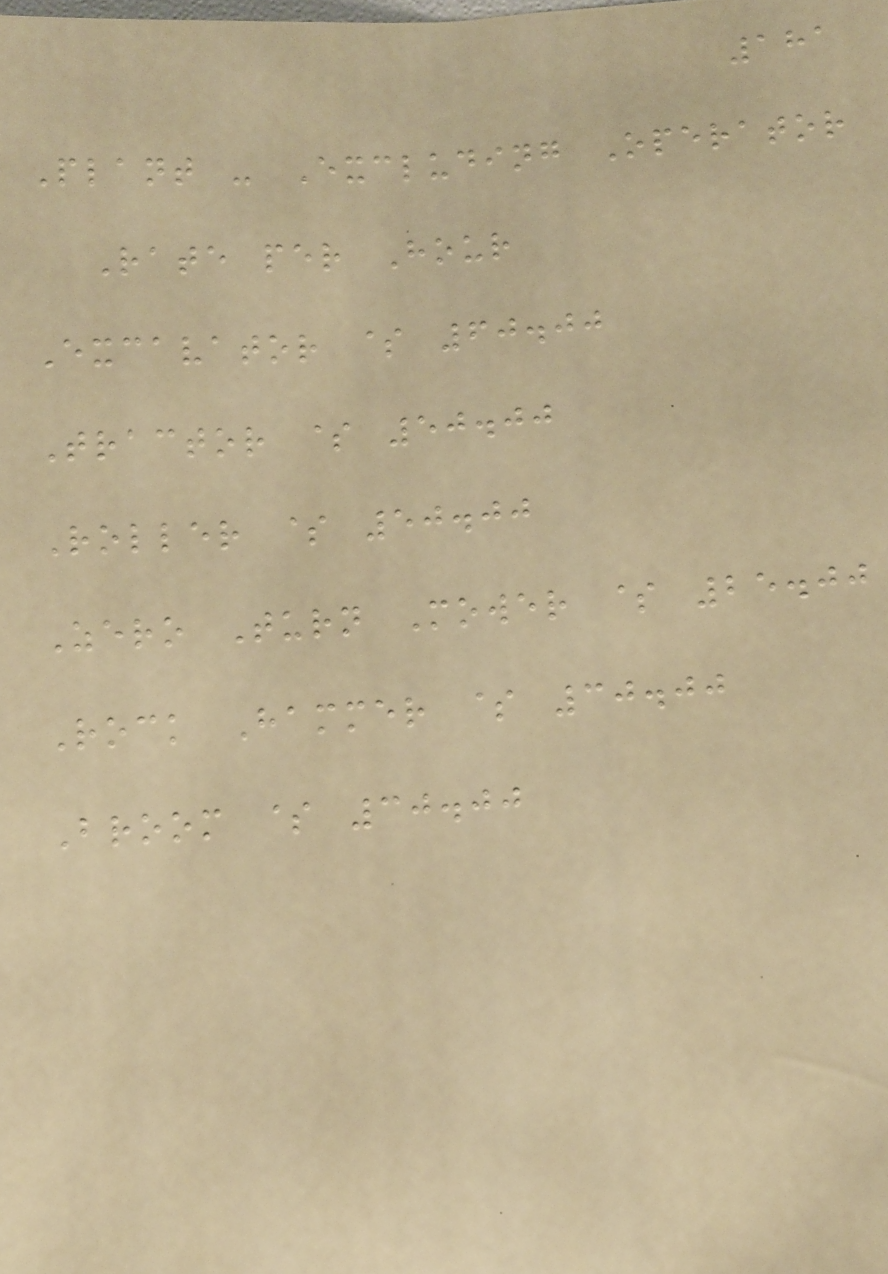181
Plant - Excluding Operator
Rate per Hour
Excavator $ 60.00
Tractor $ 50.00
Roller $ 50.00
Zero Turn Mower $ 25.00
Rock Hammer $ 30.00
Broom $ 30.00
